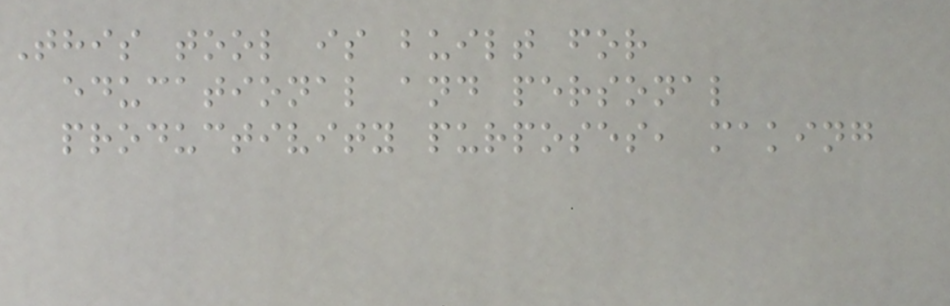This tool is built for
educational and personal
productivity purposes, making
